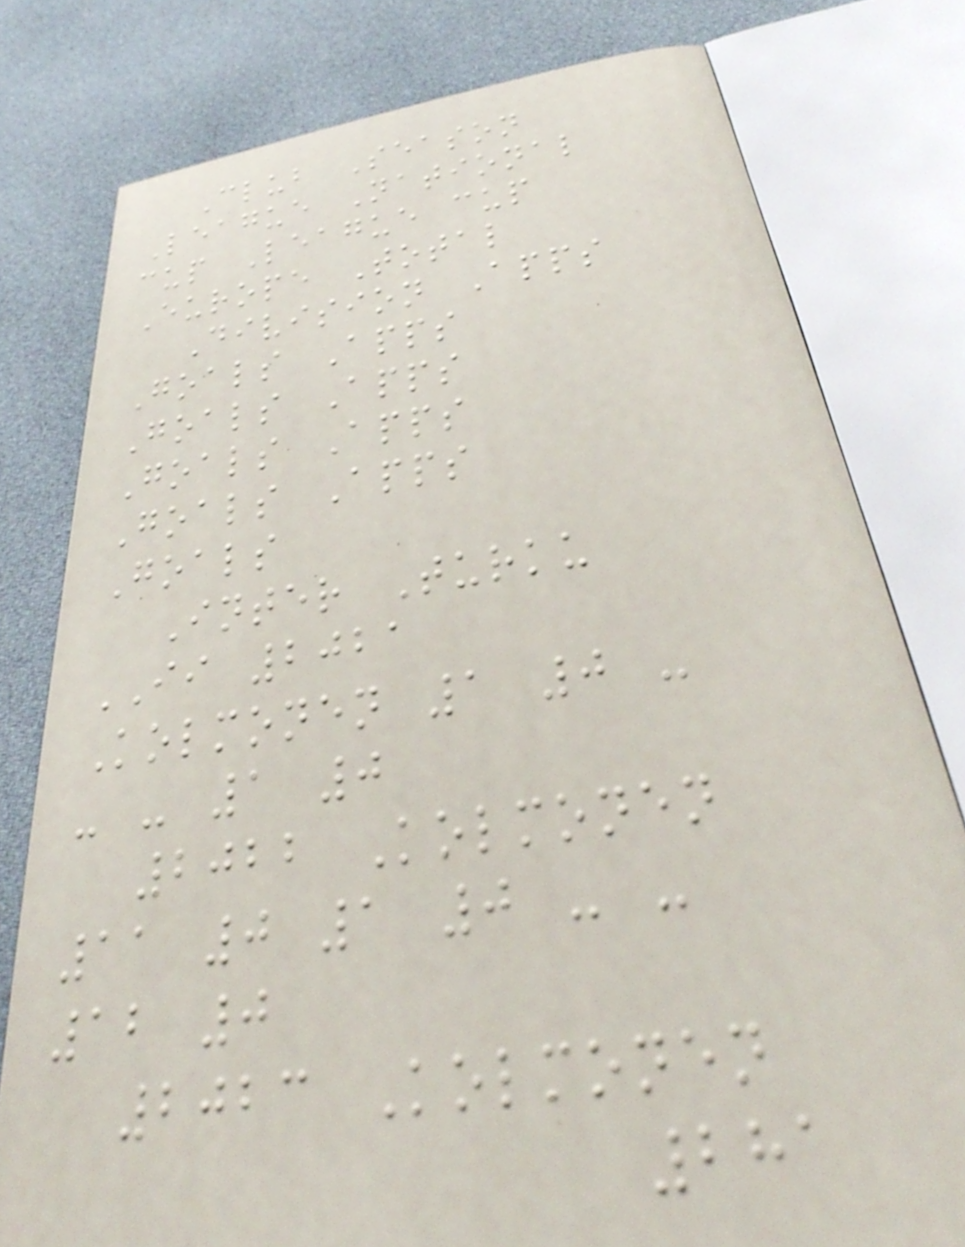Club Season
League National
cup League cup
Europe Total
Division Apps
Goals Apps
Goals Apps
Goals Apps
Goals Apps
Goals
Inter Turku
II 2021
Kolmonen 1 0 -
- - 1 0
2022 Kolmonen
11 0 1 0 - -
12 0
2023 Kolmonen
281
